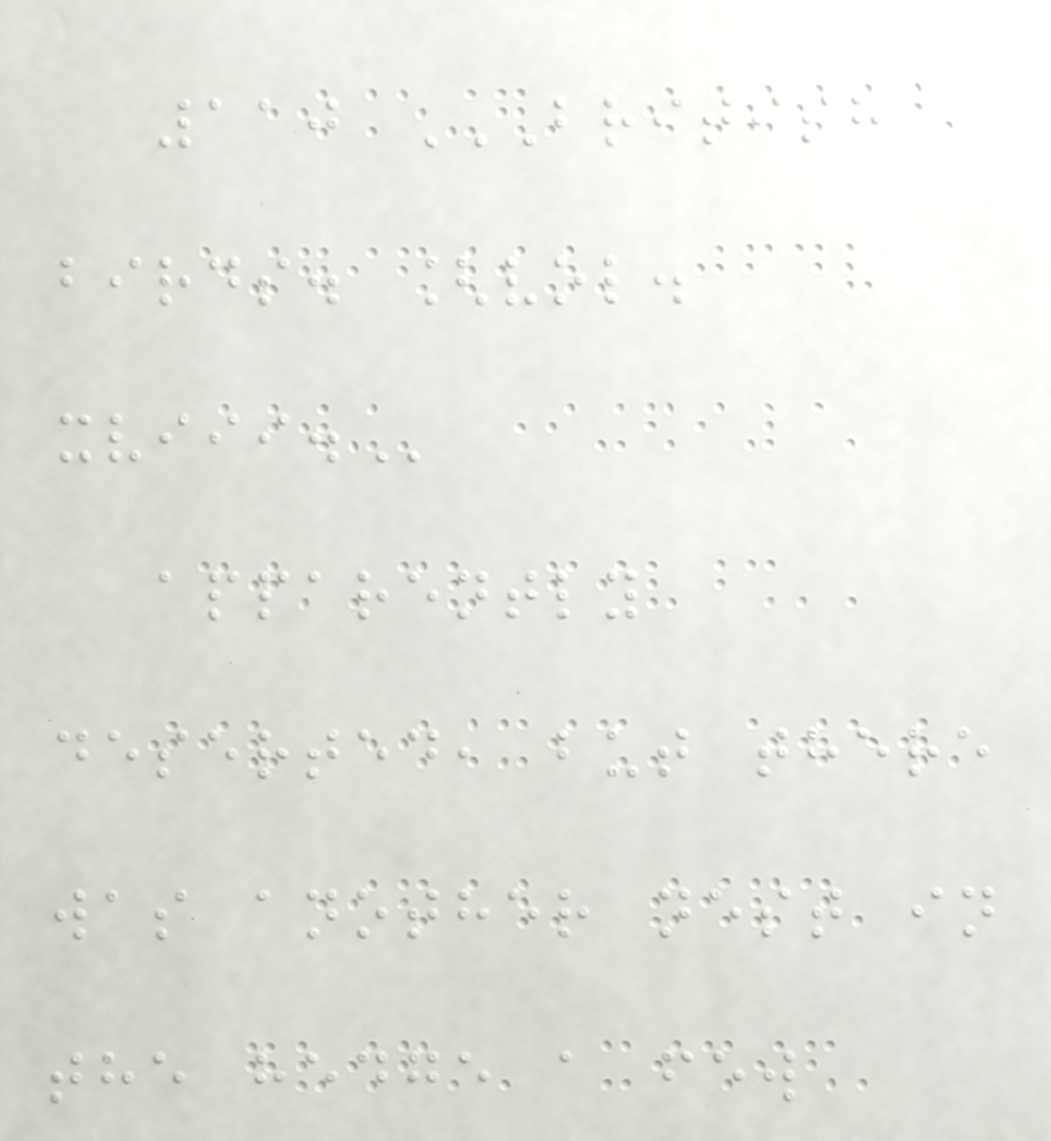110 BRITISH
BIRDS. [VOL.
XVIII.
apparently
deserted, but there
was another nest in
the hedge a few
